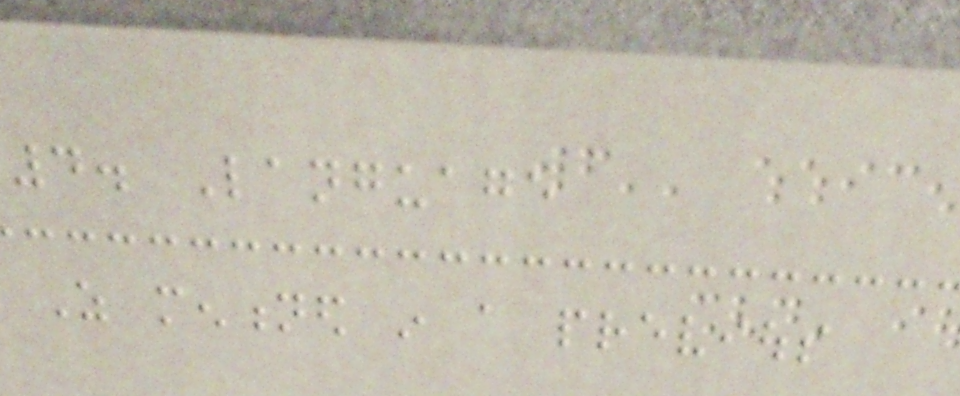4. Language
As mentioned in a previous
